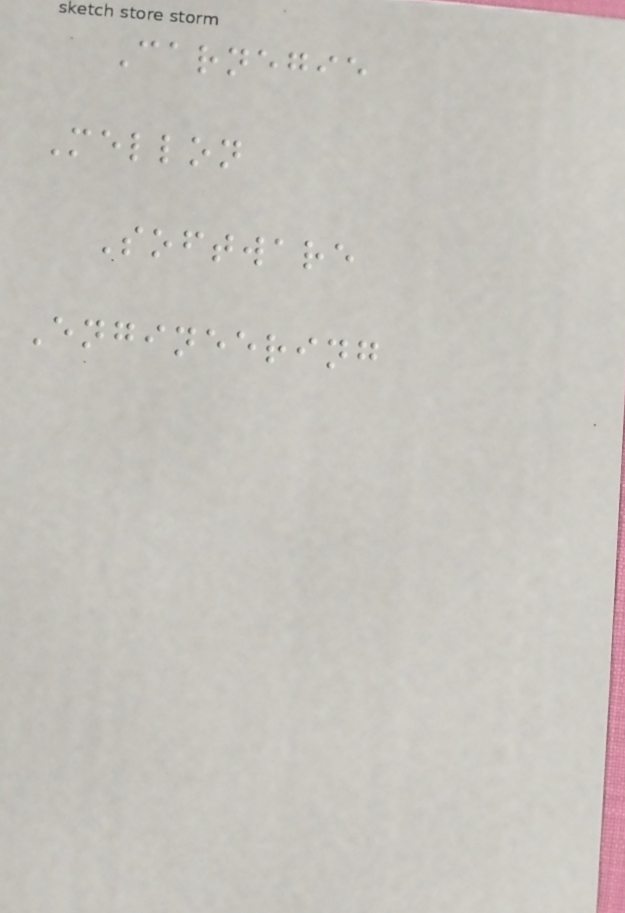Carnegie
Mellon
Software
Engineering
